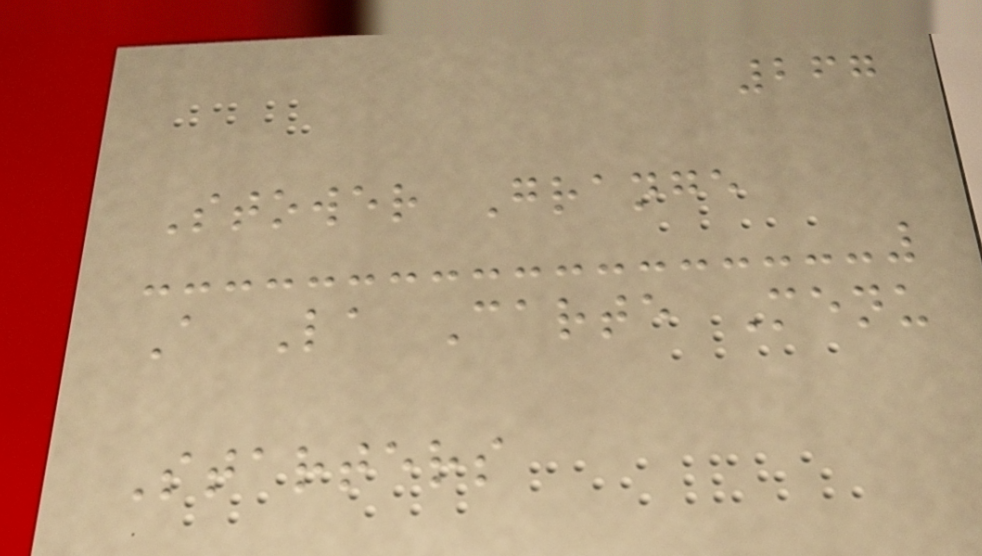267
Stower Grange
A La Carte Menu
Starters
